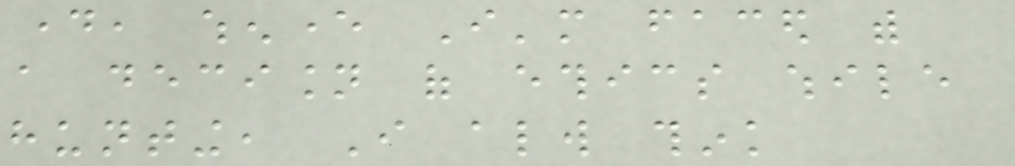day, whenever I'm faced with
a decision of ethics while
hunting, I always think
